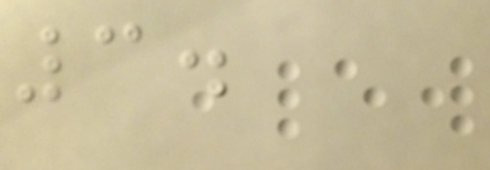3.
